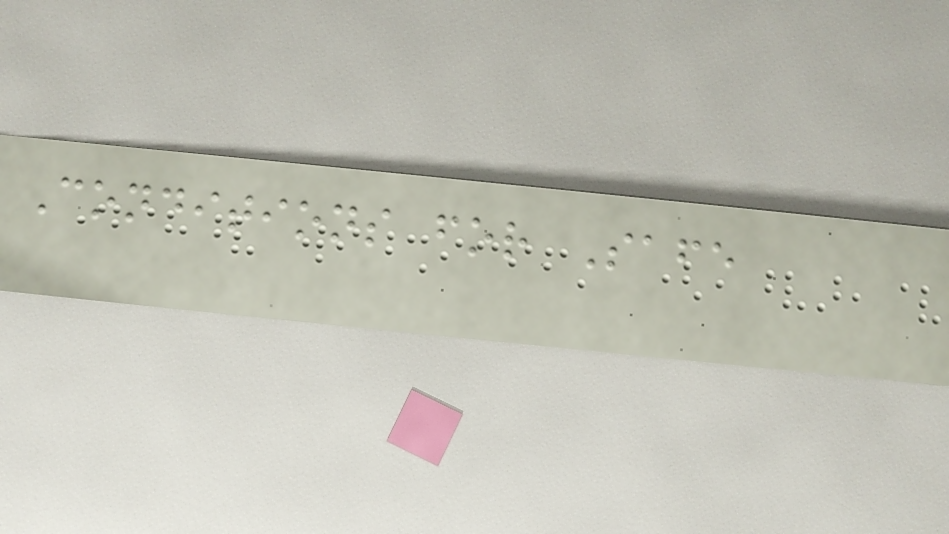Conditions for Safe
